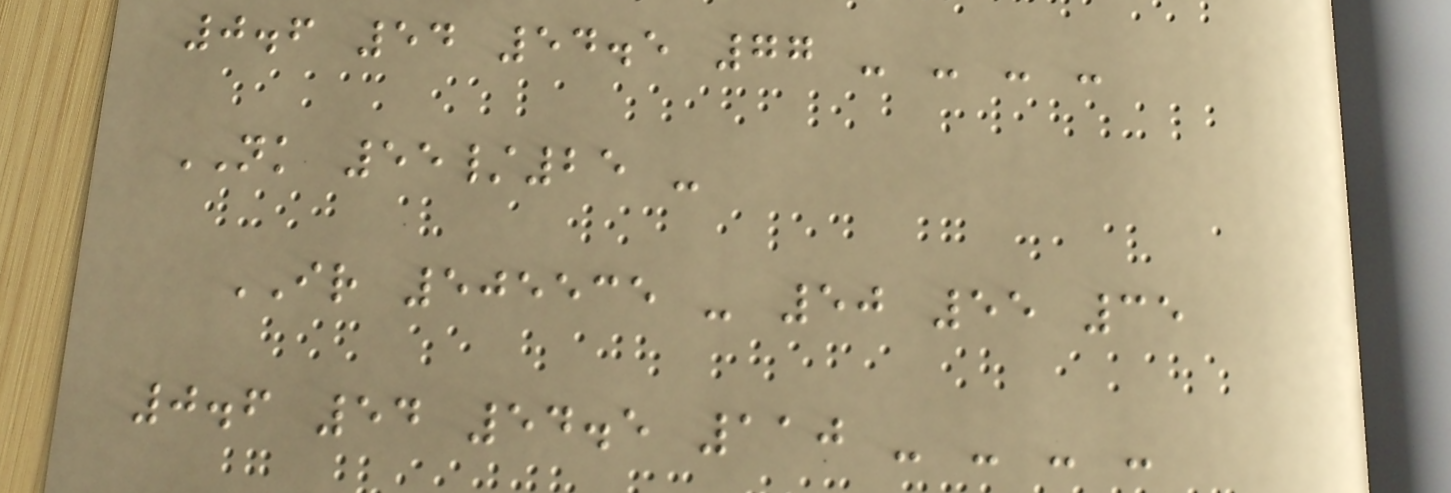0.6 54 54.5 77 - - - -
NK 55/25 -
IR 505535 - 50 55 35
0.6 54 54.5 110 - - - -
